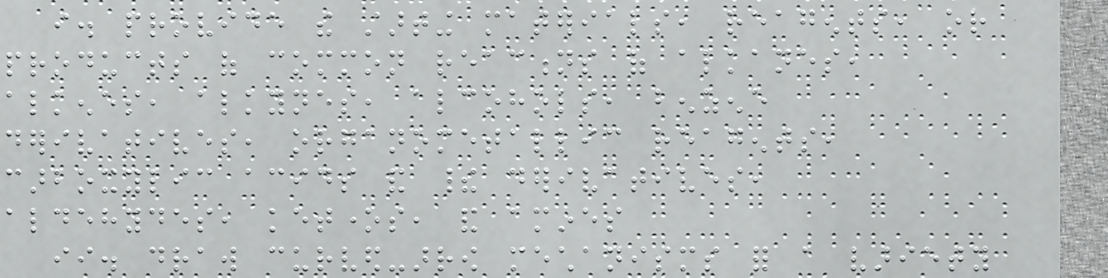i. provide the starting materials, reagents, or
products of common reactions of alkanes,
alkenes, alkynes, alcohols, benzene
derivatives, organometallic reagents,
carboxylic acids and their derivatives,
aldehydes, ketones, and amines
ii. draw curved-arrow mechanisms for a variety
